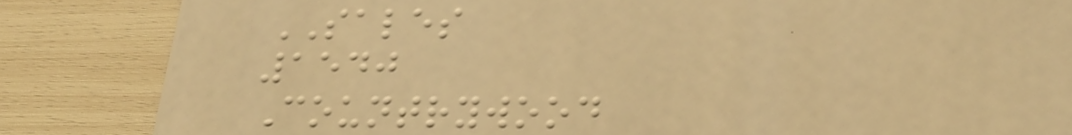SALES
1540
Countrywood
